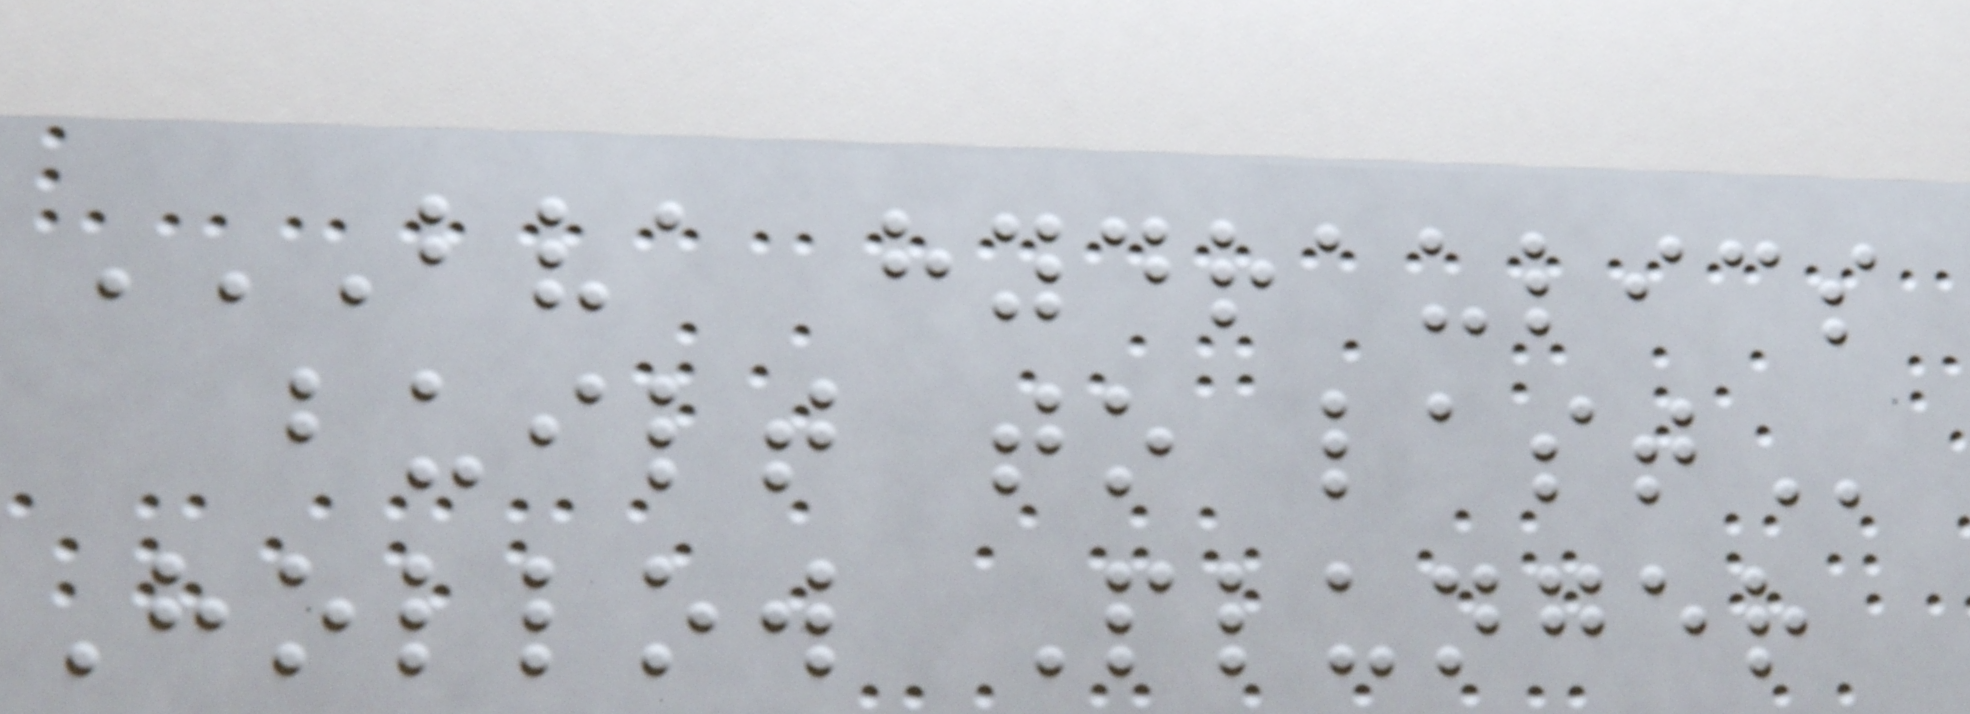BVA HYDRAULICS
BUILT TO LAST
Hollow Plunger
